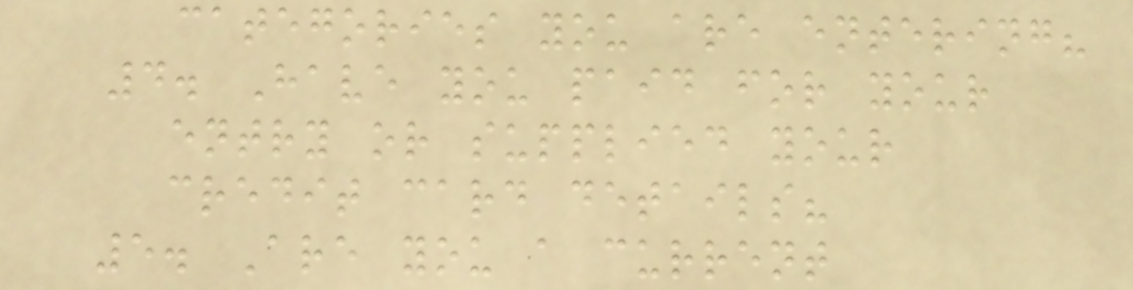categories you are entering?
4. Have you paid for your
entry or supplied your
credit card details?
5. Are you a current
